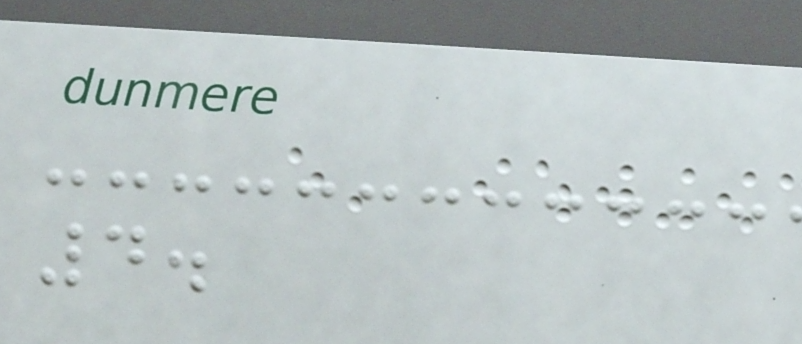4.
